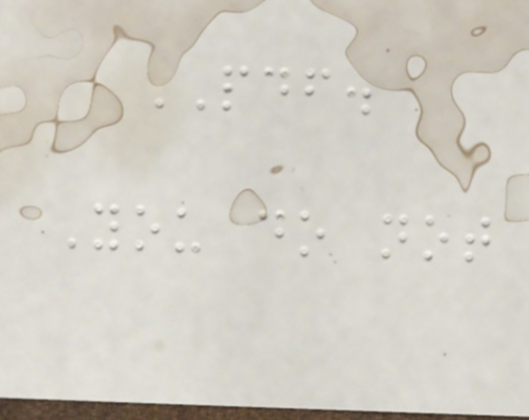PDF.
You do not
